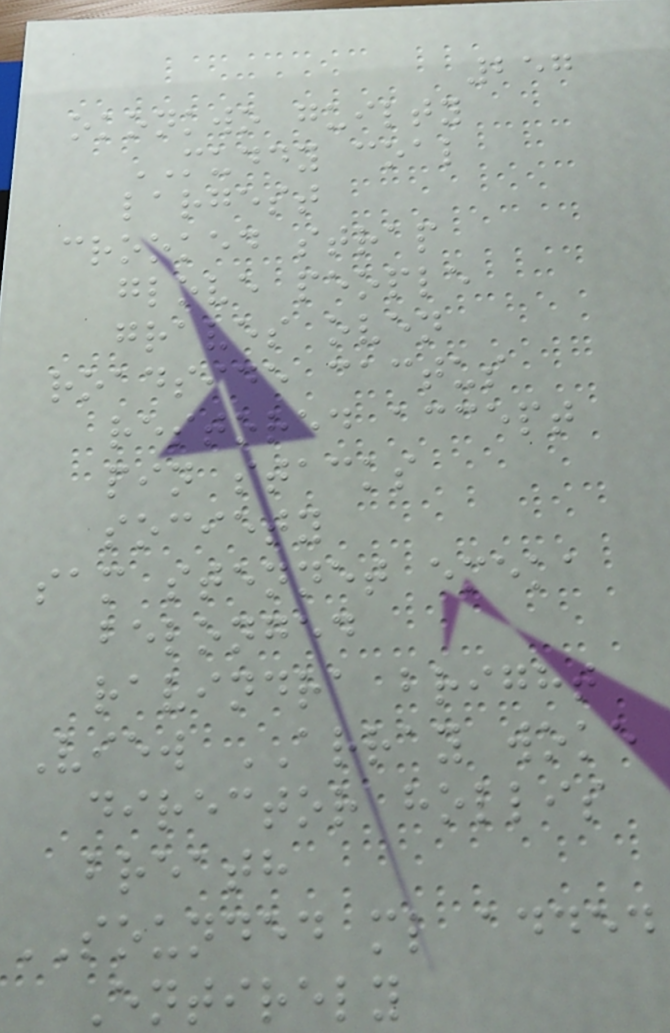257
okonkwo guilty
MUDDY coal
largest
crooked strap
glove people
graves oven
roadside cactus
restored accept
pin stacks
society
sam stennet emeka
belonged
ravindra bright
View ARRAY woke
director hollis
breath
SOUNDED ml added
Entirely
